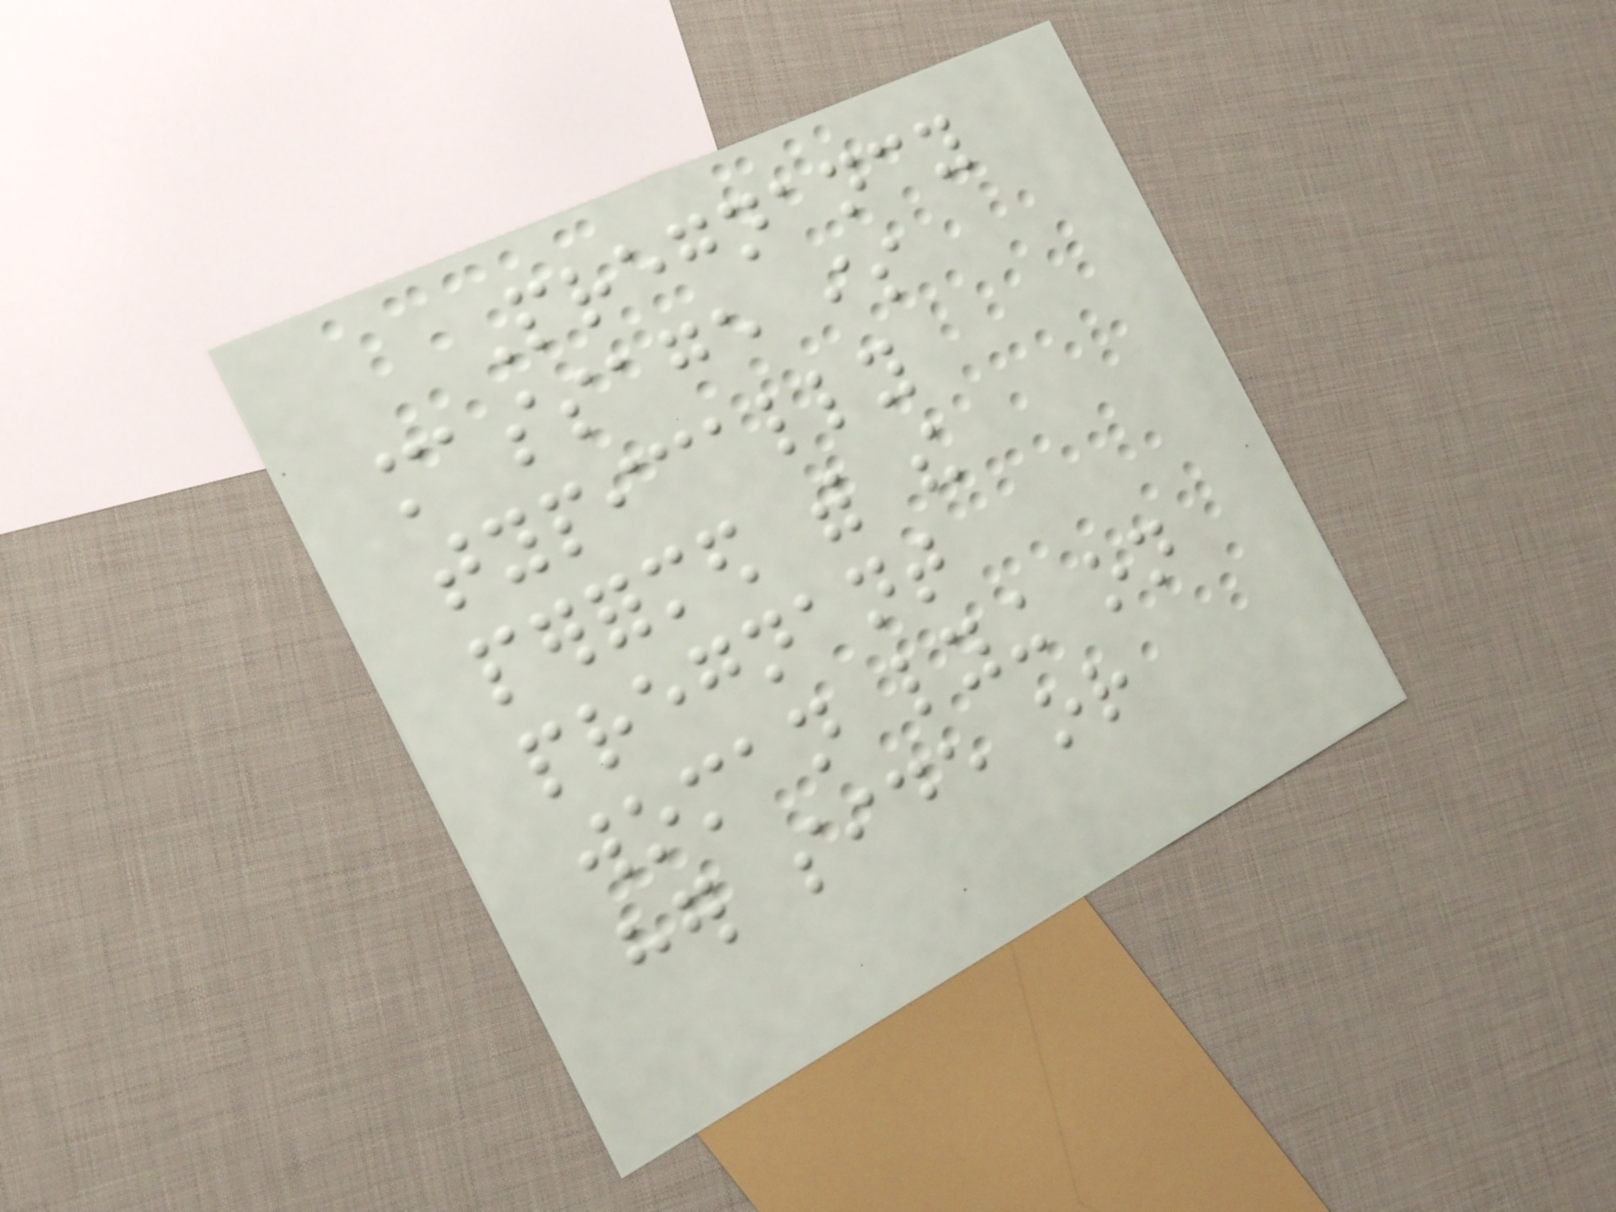Pregnancy
massage is
typically
performed with the
pregnant
woman lying on
her side or
